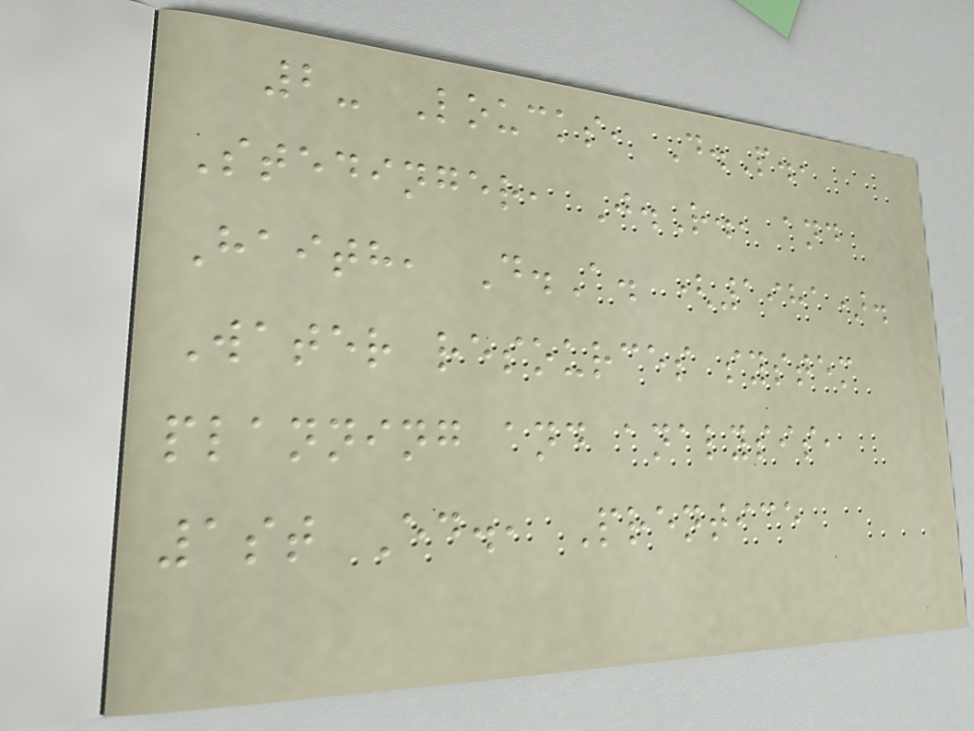2- Loucks, D.P.,
Stedinger, J.R., and
Haith, D.A. (1981).
Water resources system
planning and analysis,
1st Ed., Prentice
